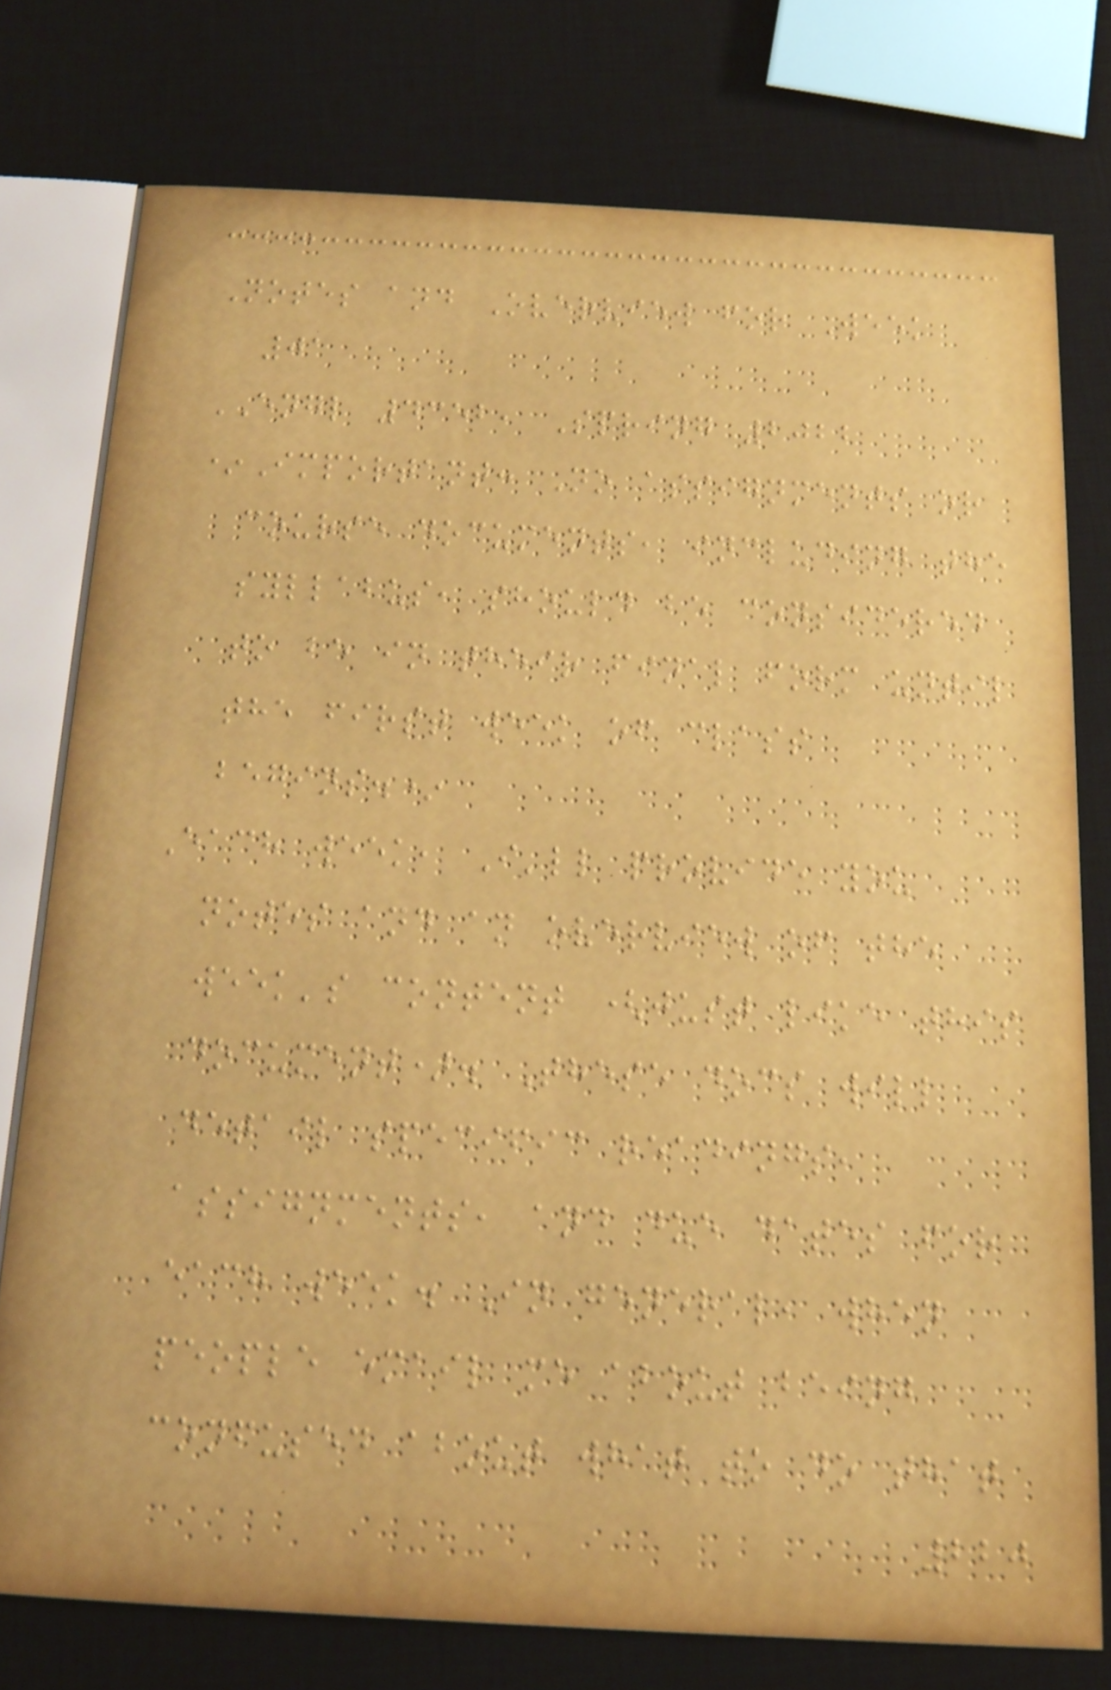Notes and Overview for Week
01
ENGL 4352, Spring 2022
*Important: No assignments or
course documents, including the
syllabus, should be considered
to be in their final form until
the first week of class
begins.*
Each week, I'll provide you
notes and an overview of the
week's content (just like this
document). These docs will
detail specific readings,
assignments, and due dates for
each week. In general, when
people email me about being
confused about what to do that
220
